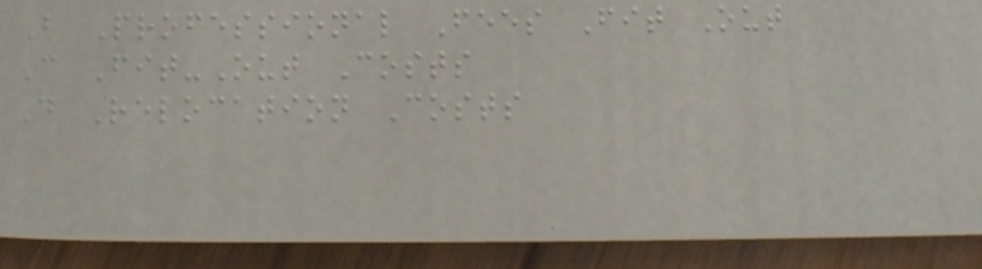B Professional Fees Fit Out
C Fit-Out Costs
D Relocation Costs
